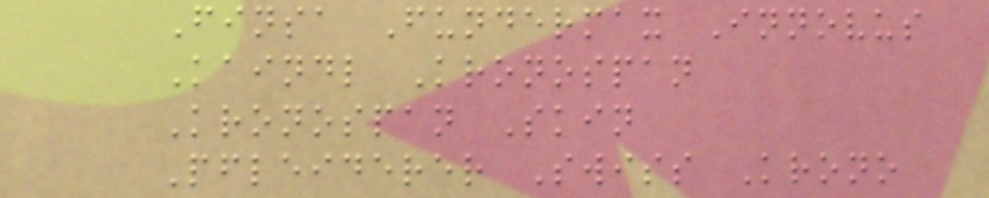Finsa Fundermax Innovus
Kaindl Kronospan
Kronospan Skin
Pfleiderer Swiss Krono
